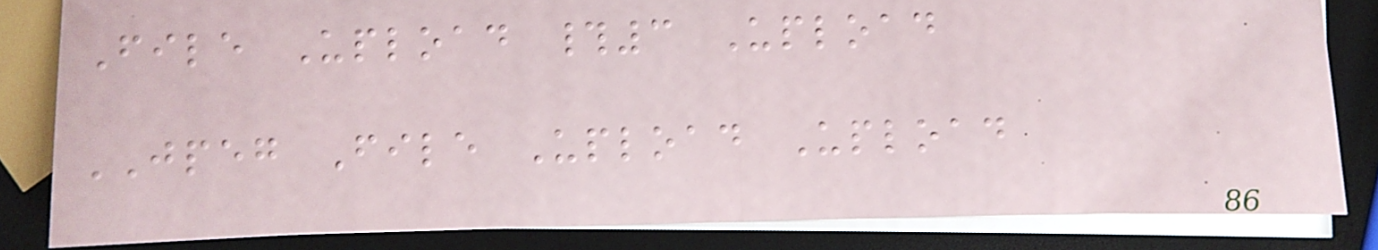File Upload #3 Upload
JPEG File Upload Upload
